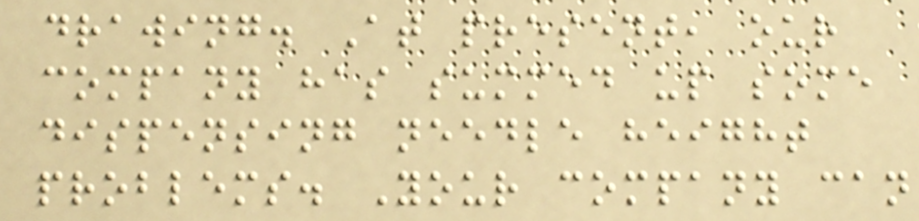drawing. At present, our
company has summed up some
dispensing needle height
problems. Your company can
